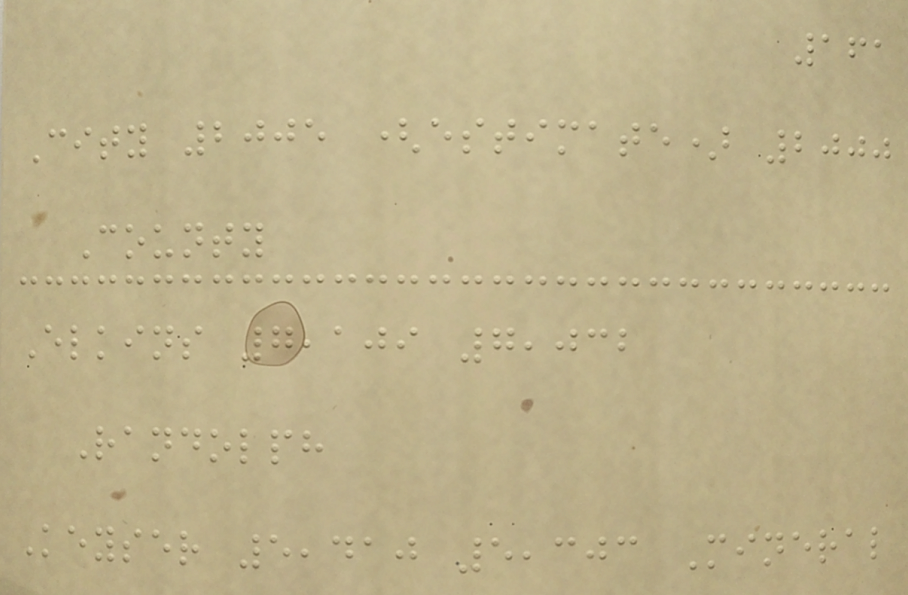161
City 2005 (estimate) 2000
County
Elkins 7,109 7,032
Randolph
Keyser 5,410 5,303 Mineral
